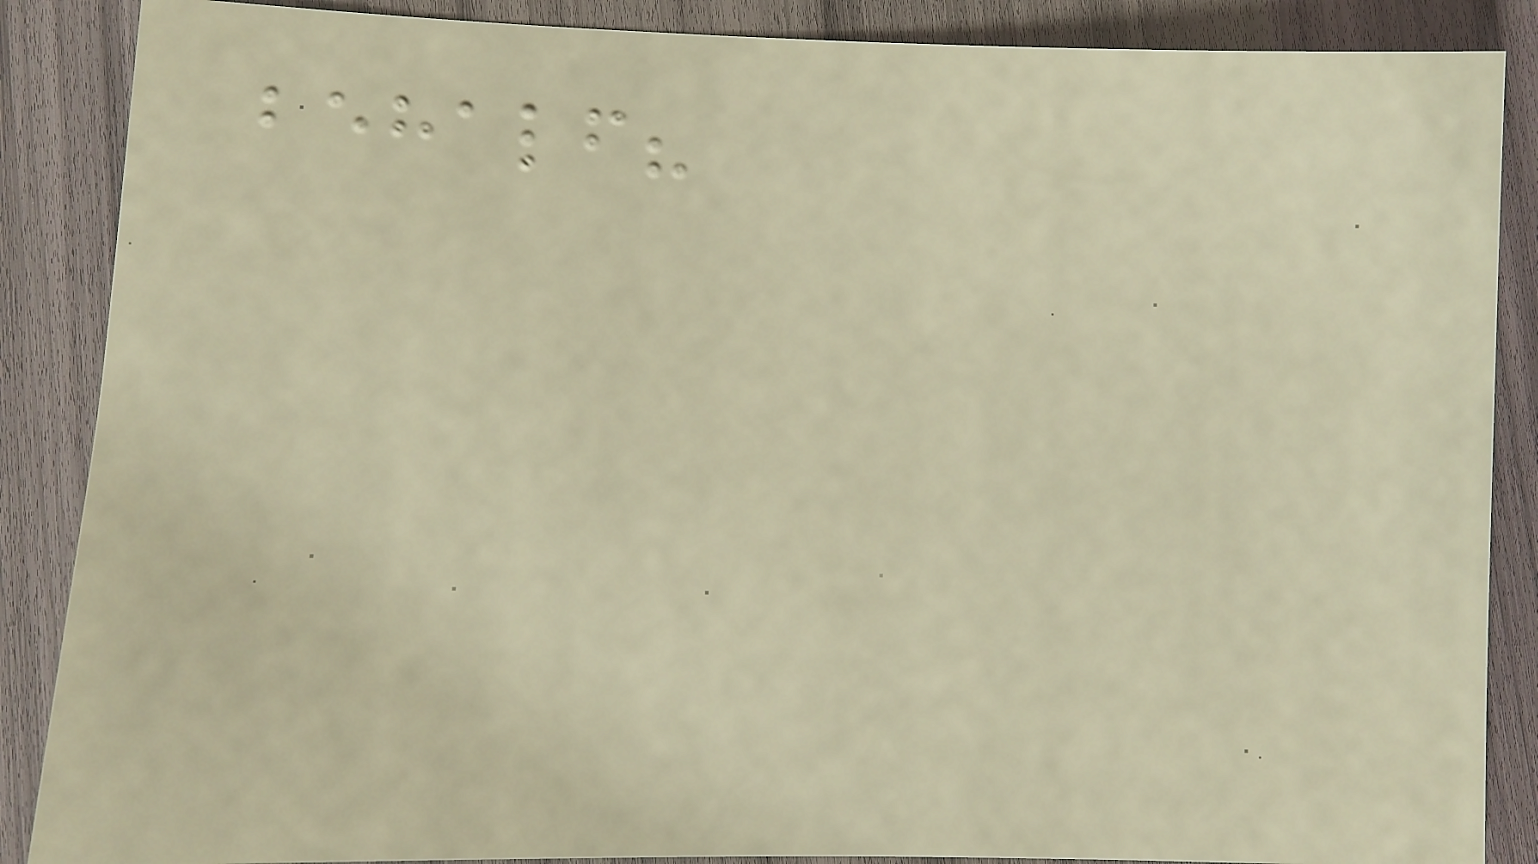behalf?
